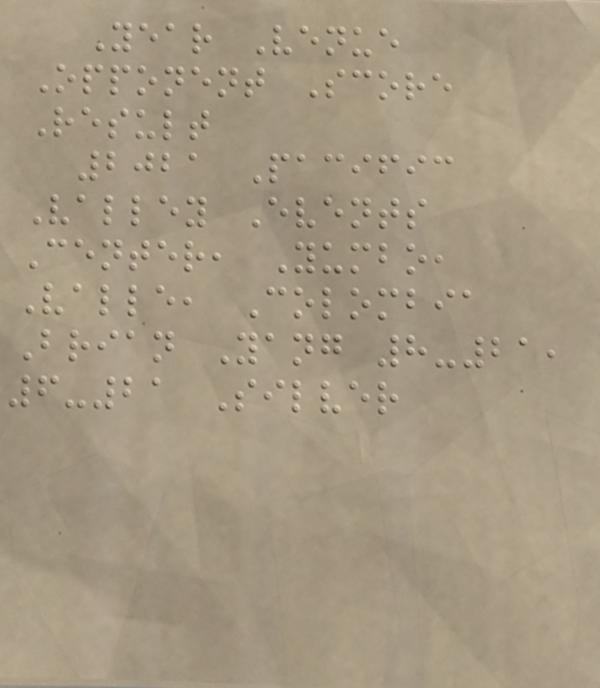Year Venue
Opponent Score
Result
2021 Pacific
Valley Events
Center, Yumbo,
Valle, Colombia
Brian Yang 8-21,
6-21 Silver
